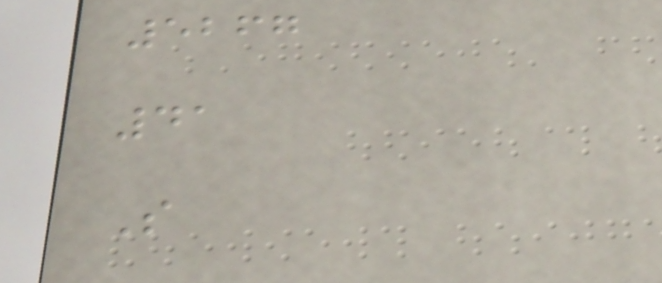5267
41
S
